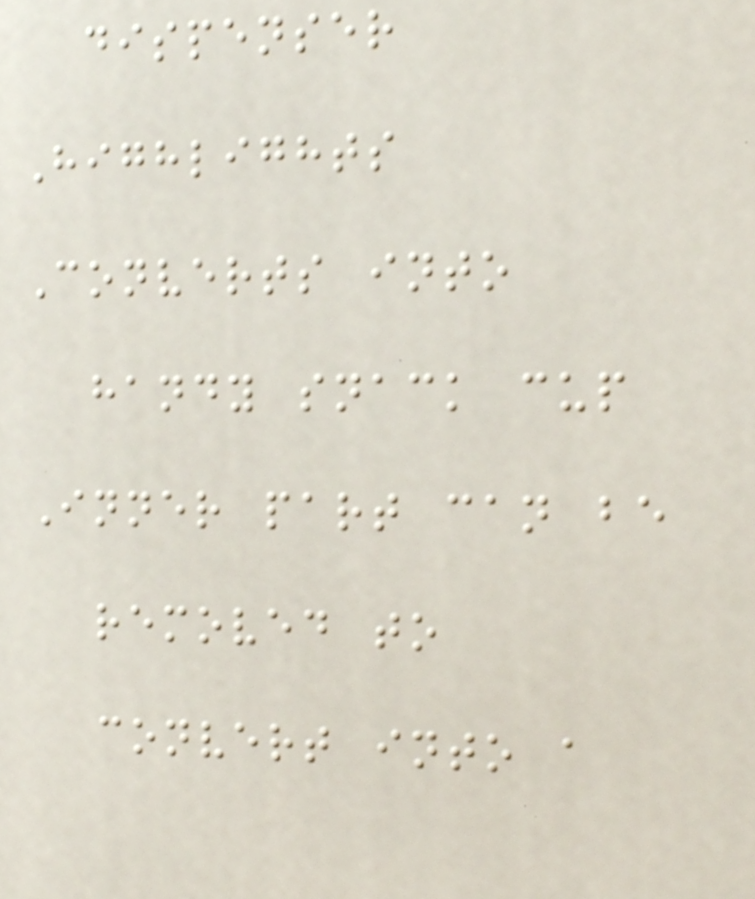dispenser
Highlights
Converts into
handy snack cup
Inner part can be
removed to
convert into a
